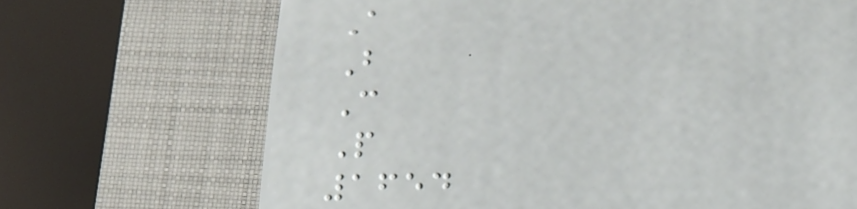A
B
C
P
1654
